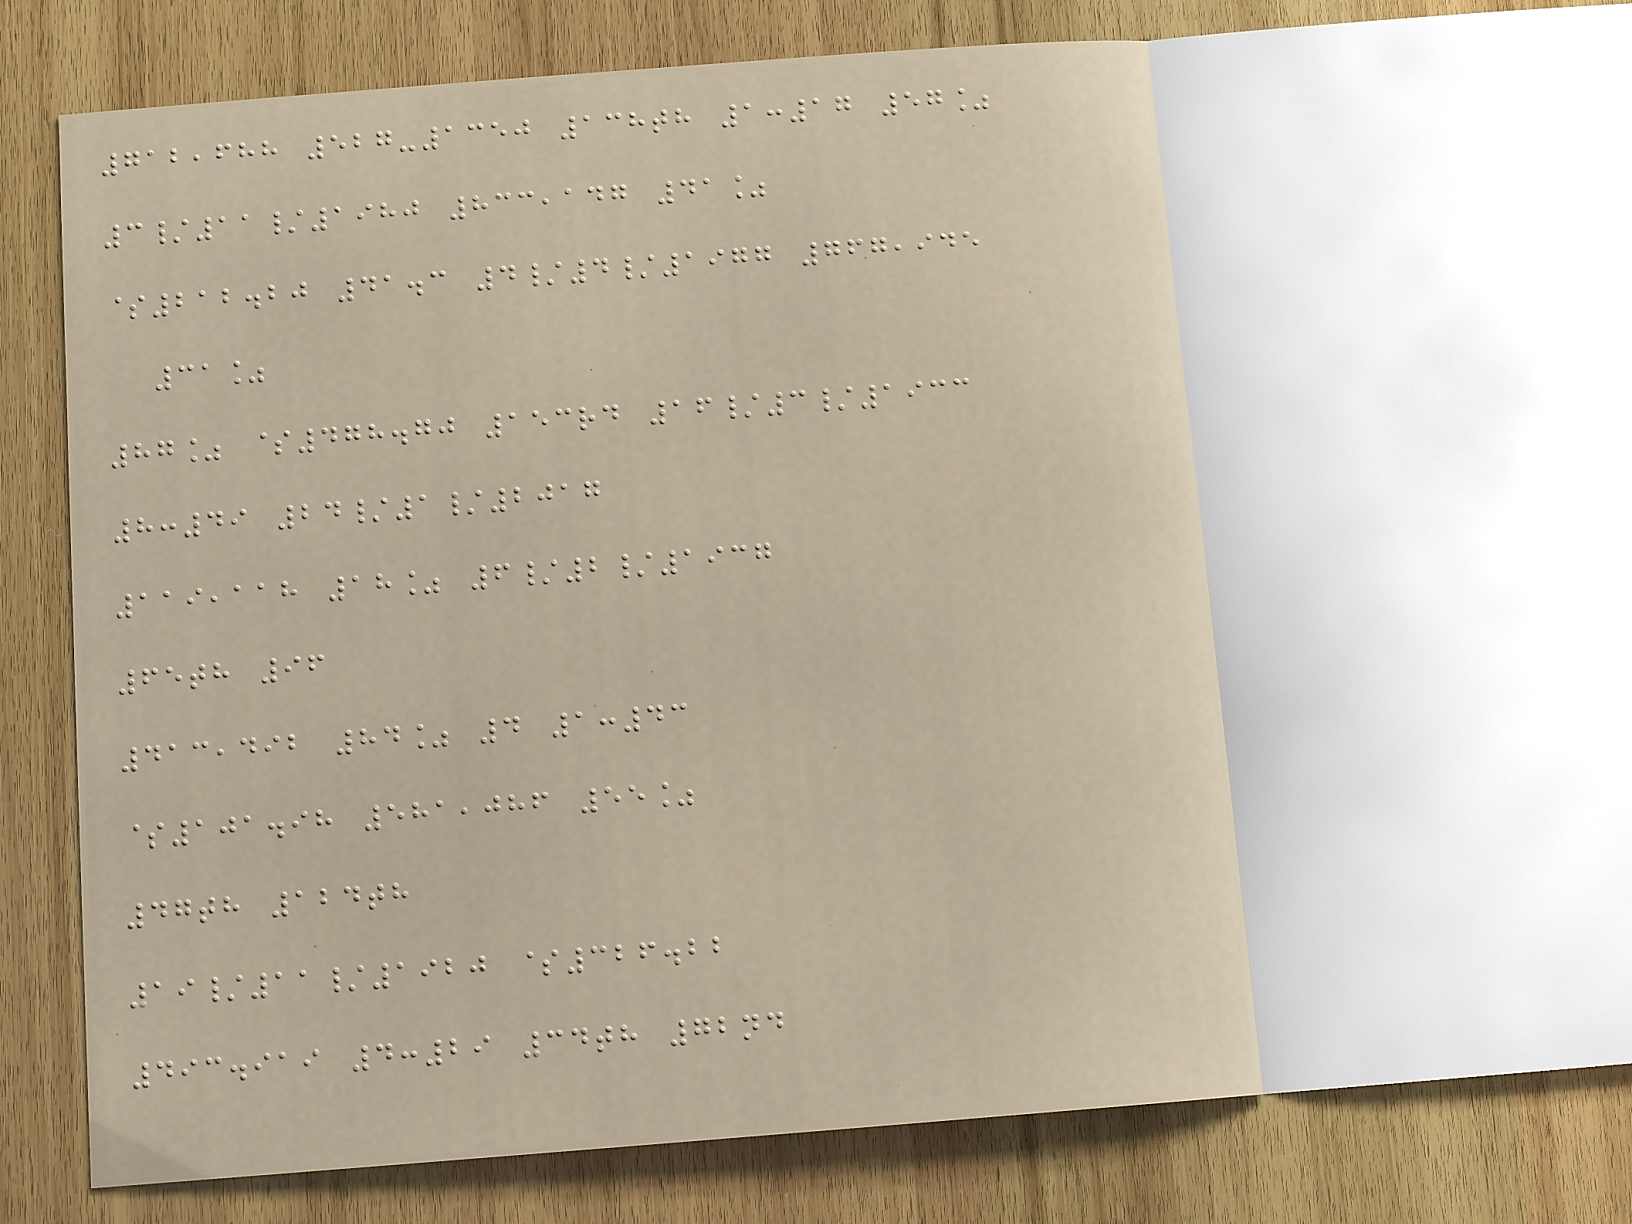712,688 527-1350 138th 1:17 57%
3/11/1980 833,147 41%
$212.20 41.3 4/4/1977 767,945
31%
87% $478.70 153rd 16/3/1933
8:49 24/1/2017
119,118 18% 6/2/1937
65th 96
413,492 84% 4 1:43
$101.98 581,086 55%
47th 124th
19/11/1920 $326.22
493.919 4:29 34th 72nd
